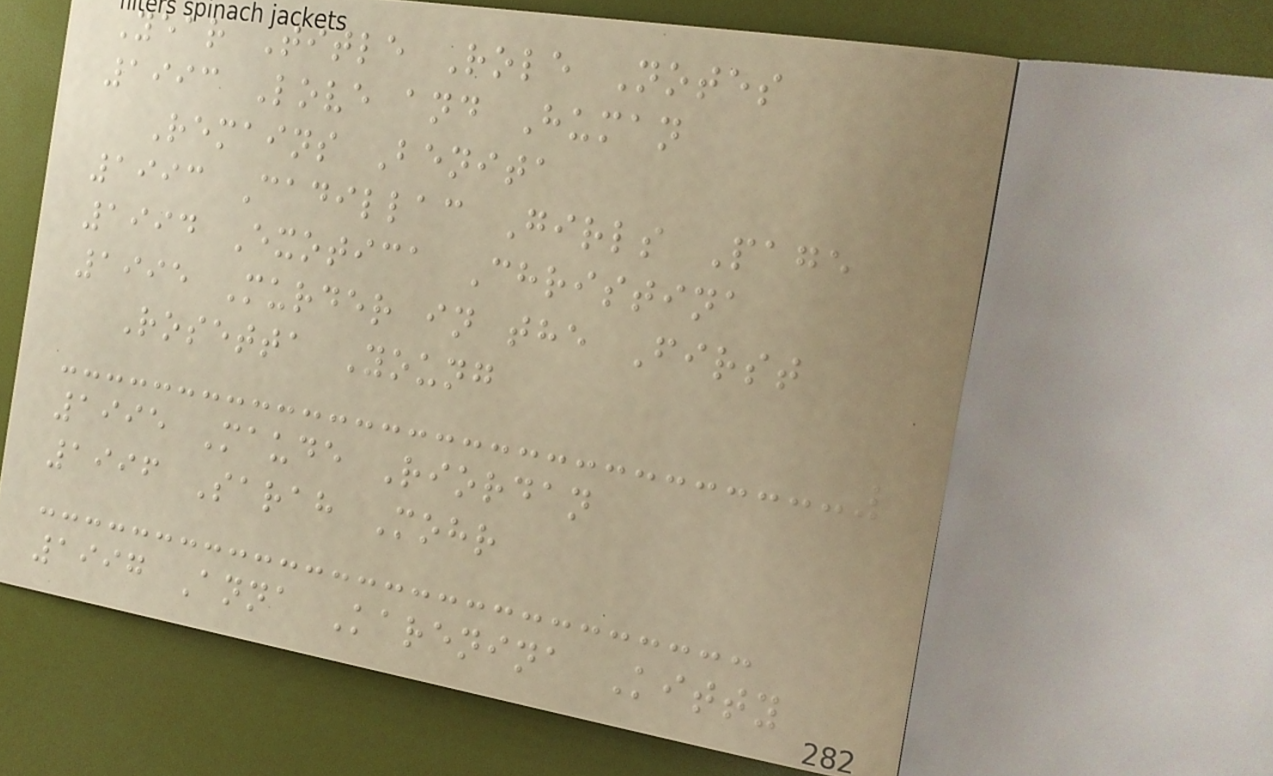Year Title Role Notes
1993 Love and Human
Remains Benita
1993 Cadillac Girls Page
1994 Exotica Christina
1995 Murder in the First
Rosetta Young
1995 Maude Riordan
1996 Sarah Mohr
1997 Anna Karenina Kitty
